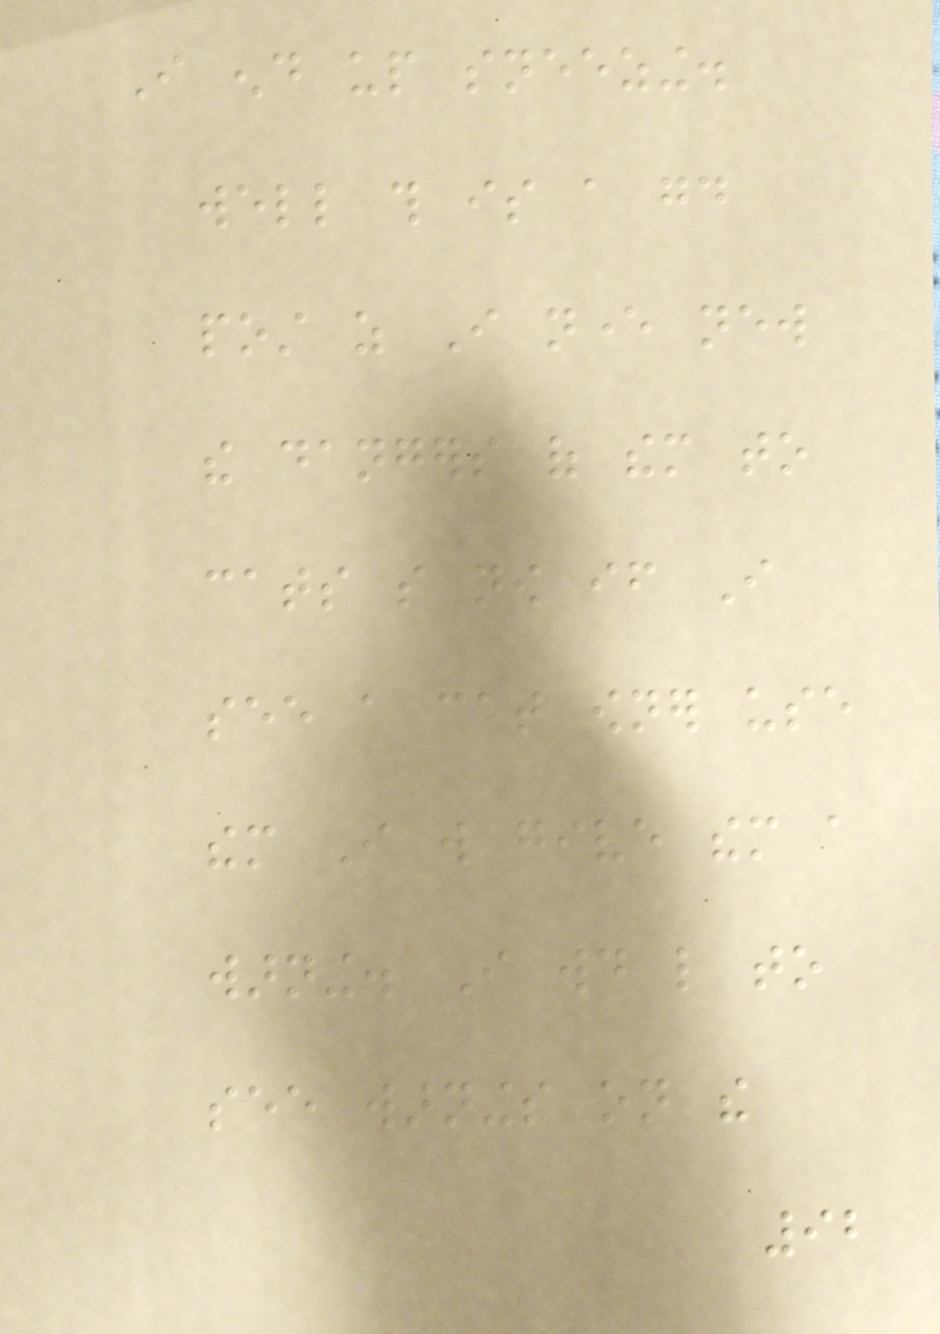I end up sneezing.
well this is a good
post as I never new
the dangers of them to
cats so now if I
see a cat owner use
them I will give them a
warning. I would like to
see warnings on the
92
